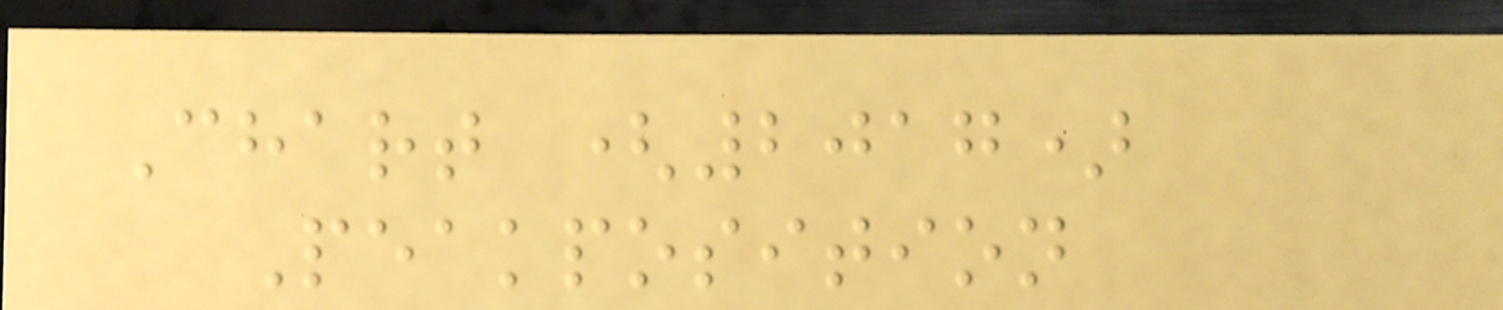Chart (2017)
Peakposition
